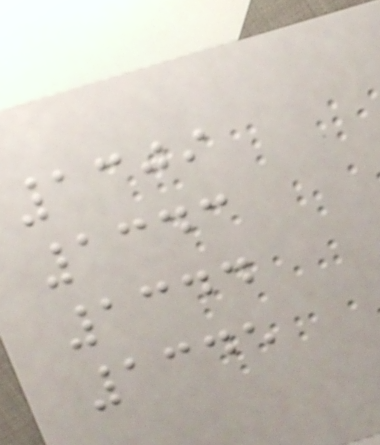1309
1343
1344
1345
